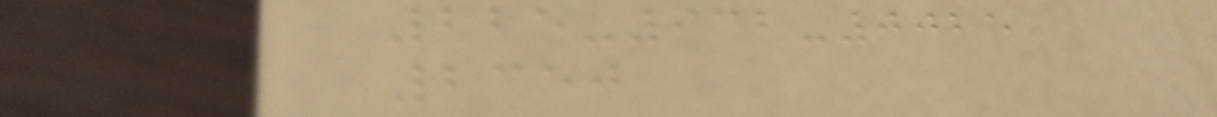225-932-0025
2350
